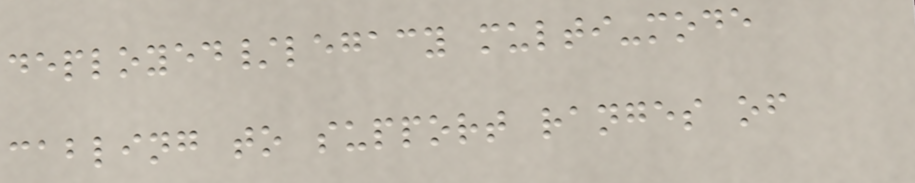deployed/legacy multi-mode
cabling to support ranges of
